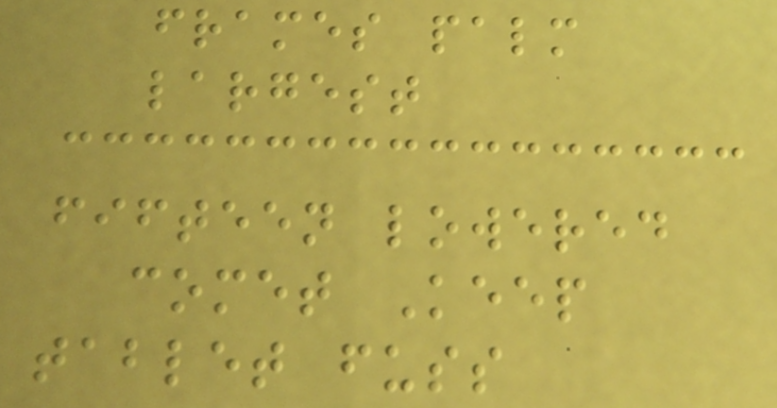frames palm
largest
fifteen lowered
comet Keep
tablet fuss
